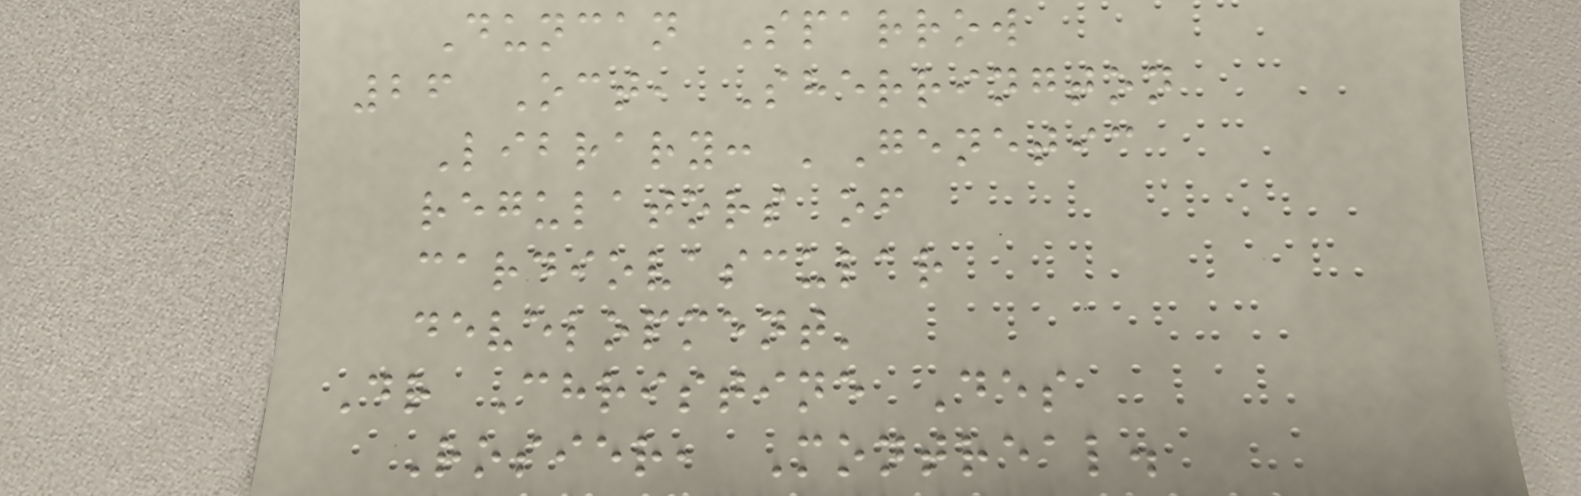Duncan Sparrow
26 Oct, Sherrington
Library: 'Genetic
regulators of
cardiovascular
development'
Dr Christine Des
Rosier, Montreal.
